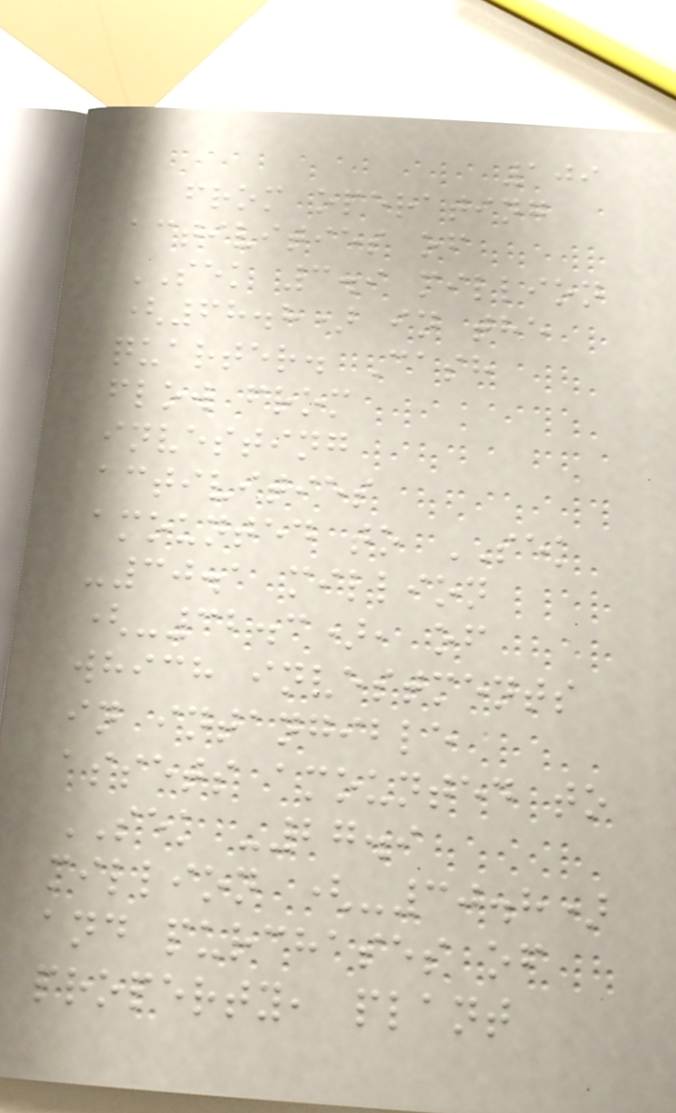109
from operating
activities of
SEK 3.9 million
(68.8) in the
quarter. Cash
flow from
investing
activities
amounted to SEK
-30.1 million
(-32.3), of
which investments
in intangible
assets amounted to
SEK -27.9
million (-30.8)
and purchases of
property, plant
